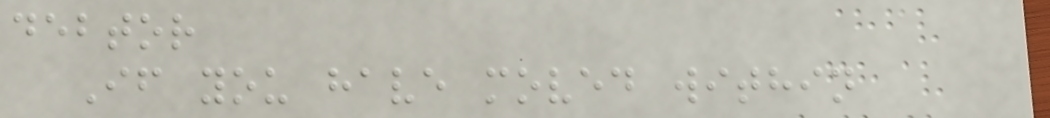debtor
If you have moved within
